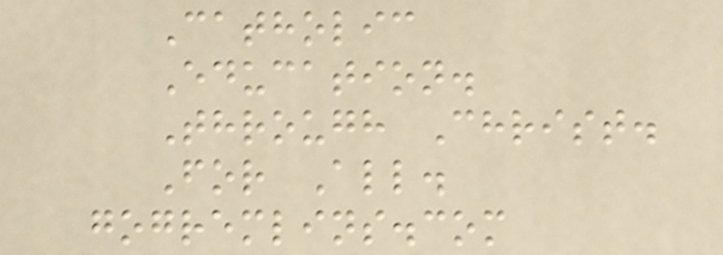Catholic
Education.
Through Christ.
For All.
gogremlins.com
